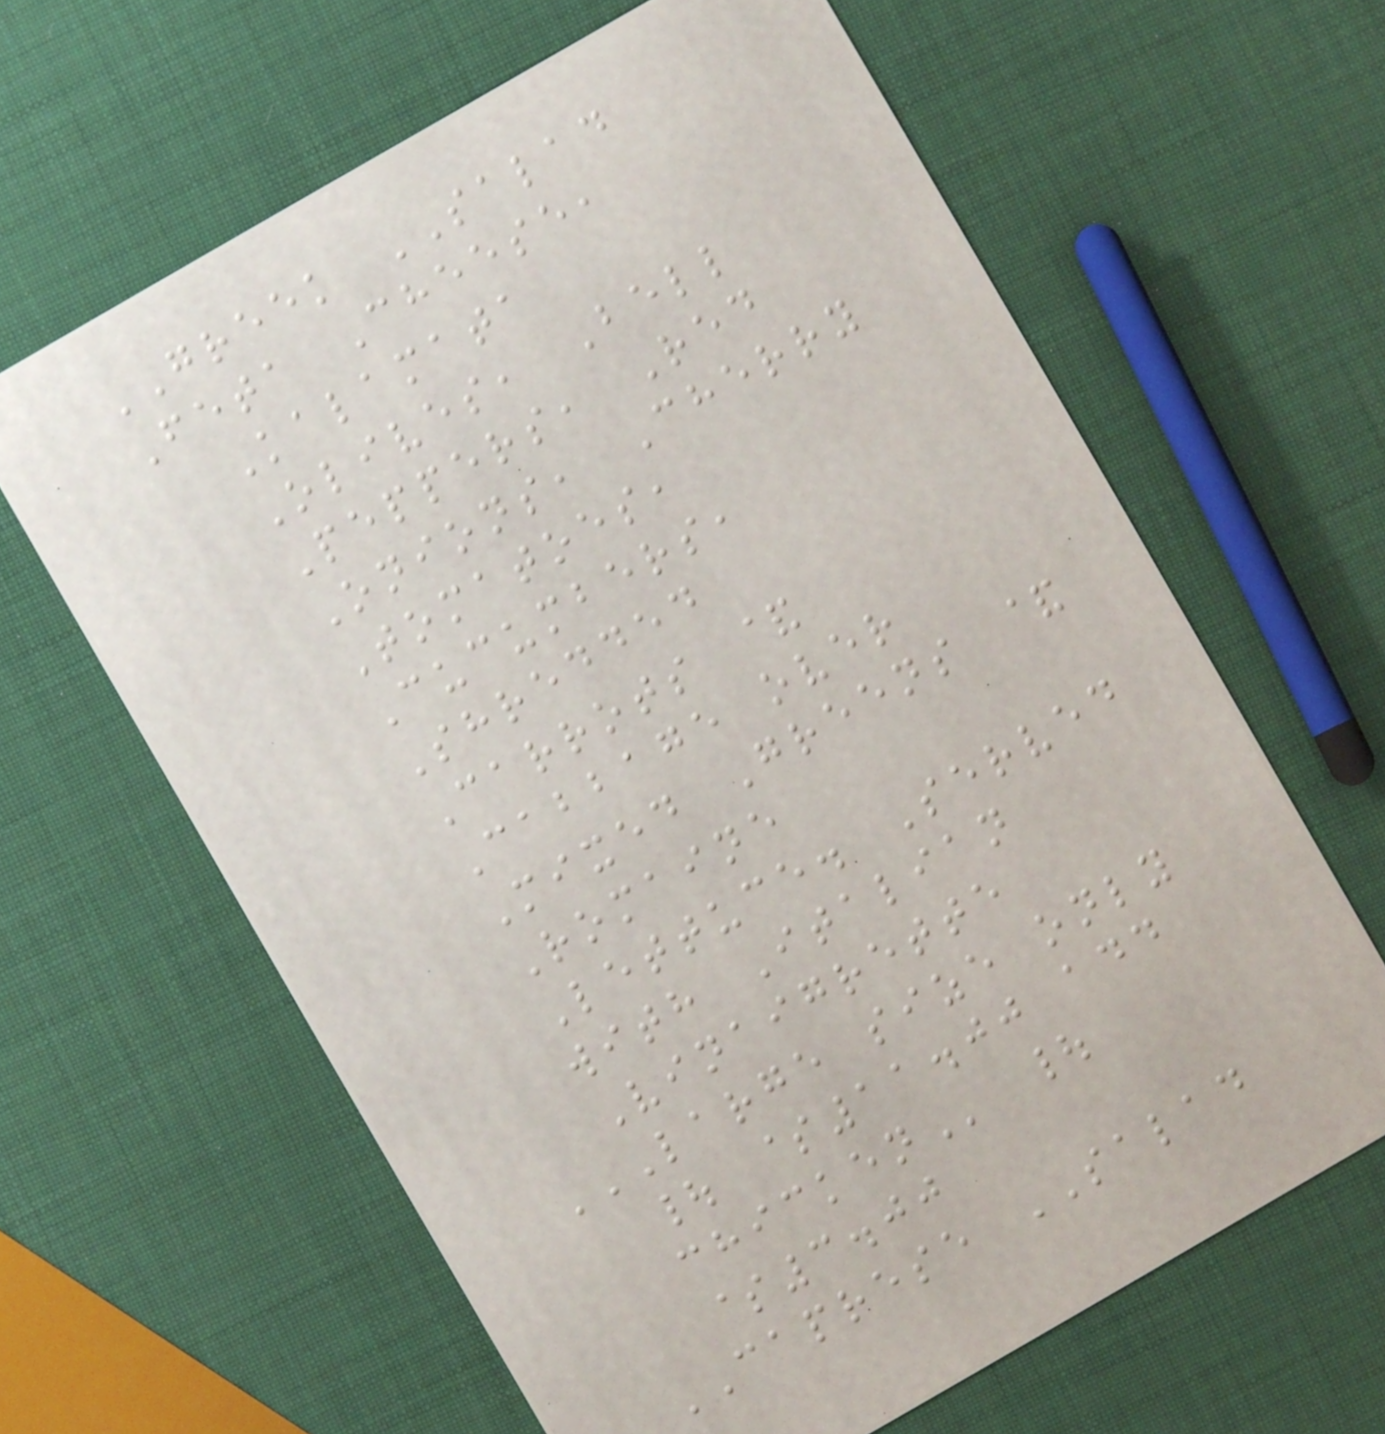GREEK SALAD
Feta Cheese,
Kalamata
Olives, Bell
Peppers, Red
Onions, Cherry
Tomatoes,
Cucumbers,
Shredded
Carrots &
Cabbage over
Mixed Greens &
Romaine
Lettuce. Served
with Italian
Vinaigrette
LARGE SIZE ONLY
| $11.00 ADD
CHICKEN |
$3.00
CAPRESE SALAD
